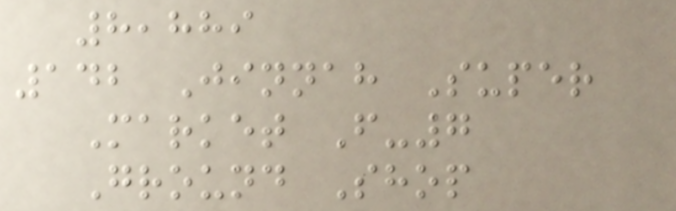8,889
142 Jinnah Super
Market F-7
Ground Shop
